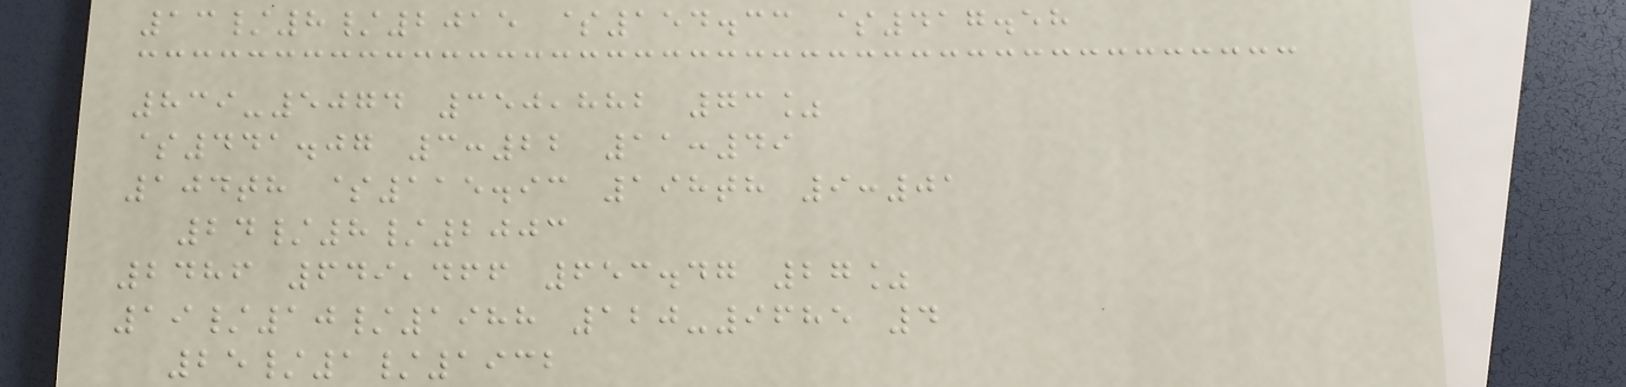13/8/2015 $154.33 $417.58
839-5074 350,882 73%
$441.07 3:22 11:49
104th $115.93 198th 9:01
24/8/2003
2486 649,466 653.47 27%
19/10/1988 120-9685 4
25/1/1932
